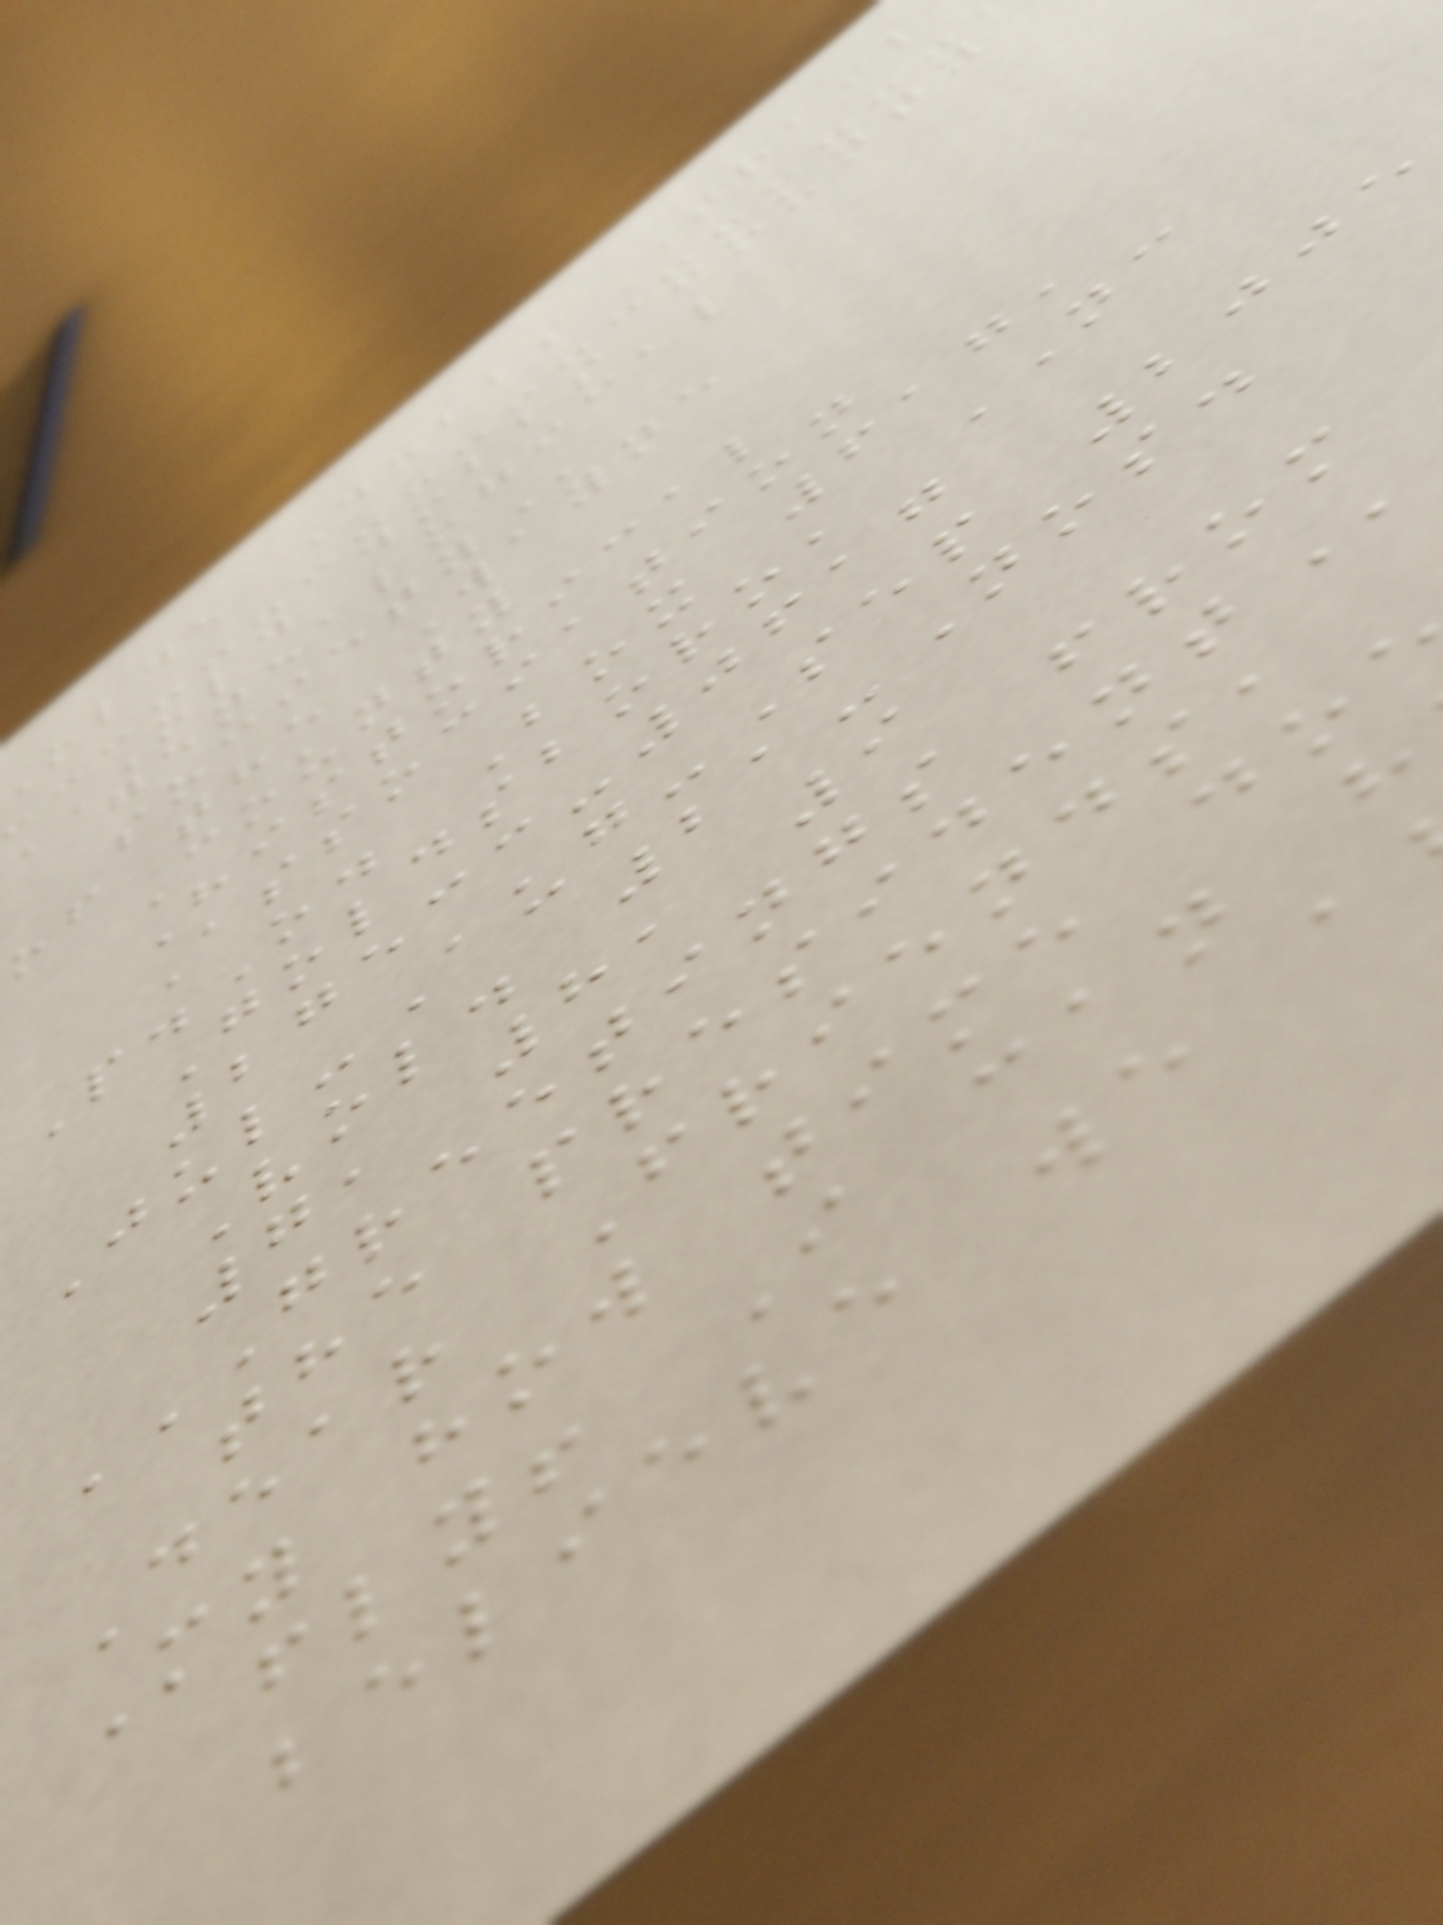olde Dobbs Trail
OLD DOBBS COUNTY
genealogical
of the Wayne
County
Historical
Association
P.O. Box 617,
Goldsboro, NC
27533-0617
Jul-Aug-Sep 2005
Vol. 21-Nos.
7, 8, 9
GREETINGS FROM
Dear Friends,
My how time do
fly! I can h
believe we a
